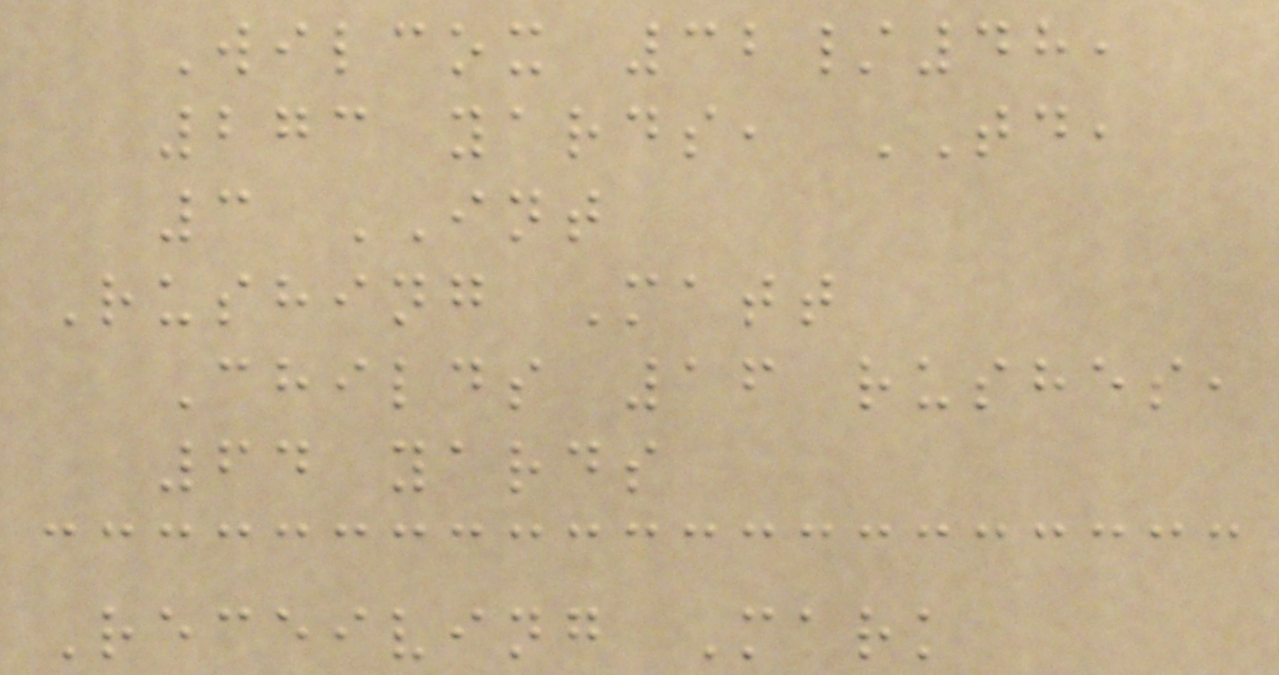Wilcox 32/48,
273 yards, TD,
3 INT
Rushing Matt
Childs 16 rushes,
64 yards
Receiving Mark
